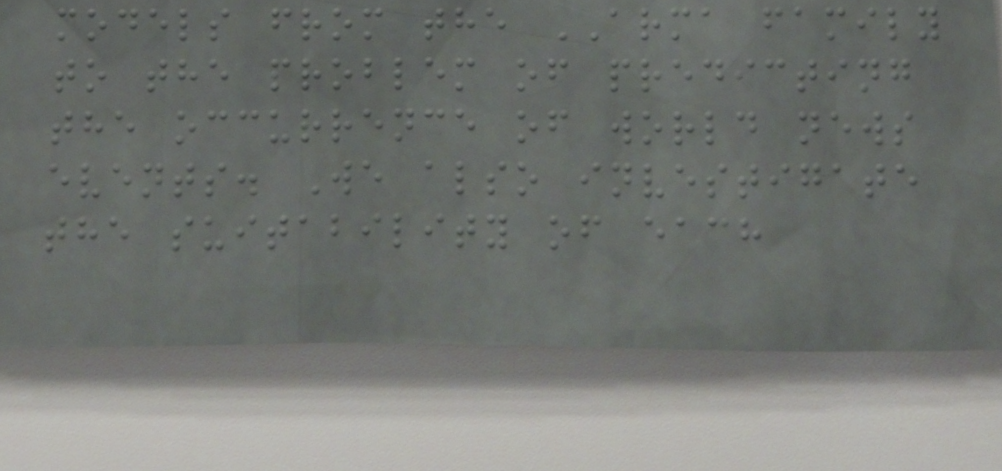models from the ARMA family
to the problem of predicting
the occurrence of world news
events. We also investigate
the suitability of each
